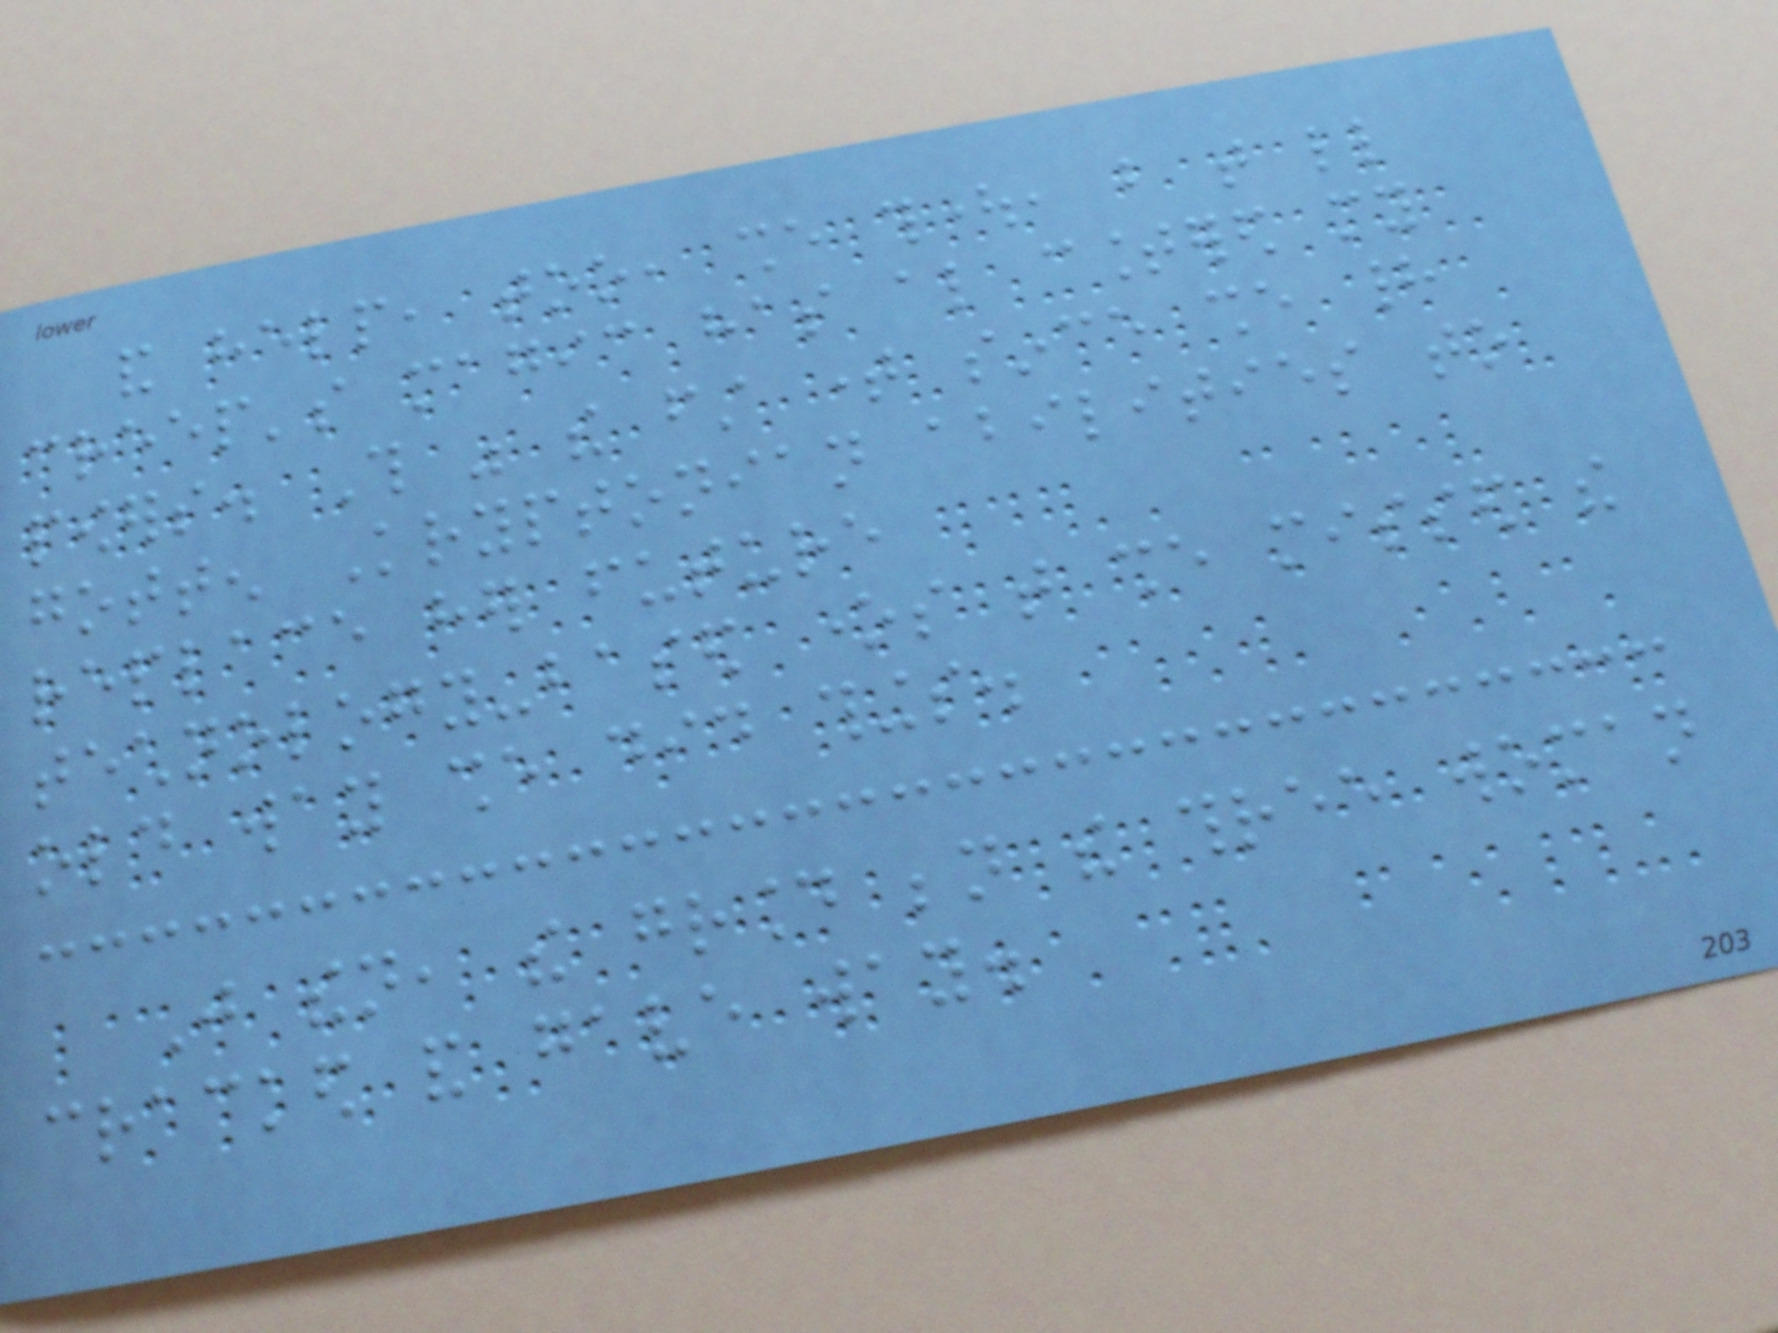and help, too, she thought, but that little
creep's magic has also countered my
powers. This was the first time since she had
gotten Kryptonian abilities to
replace her future
technology-based ones that she missed the
old way she did things.
Just then, the ground beneath the three woman
cracked and gave way.
